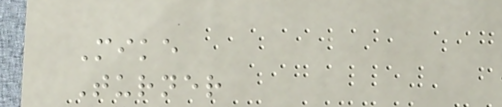Mike
Turner
